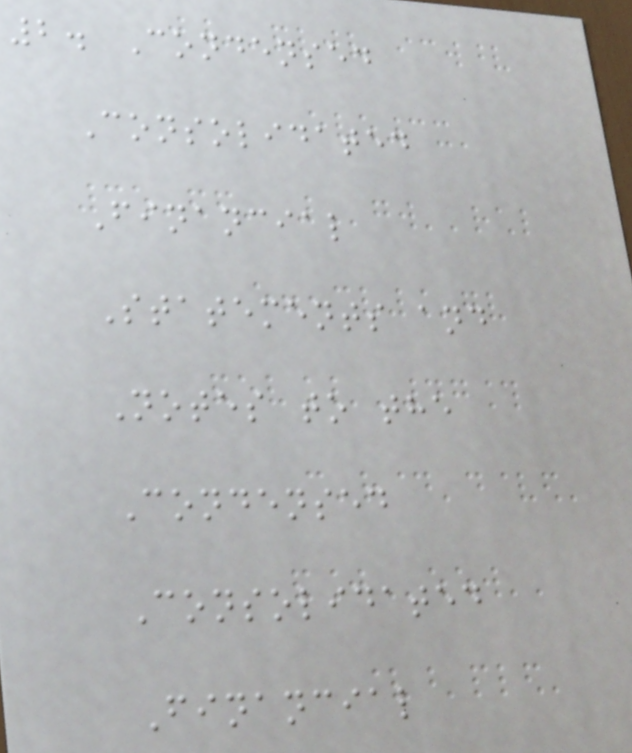2. Condensed
Consolidated
Financial
Statements and
Notes to the
Condensed
Consolidated
Financial
